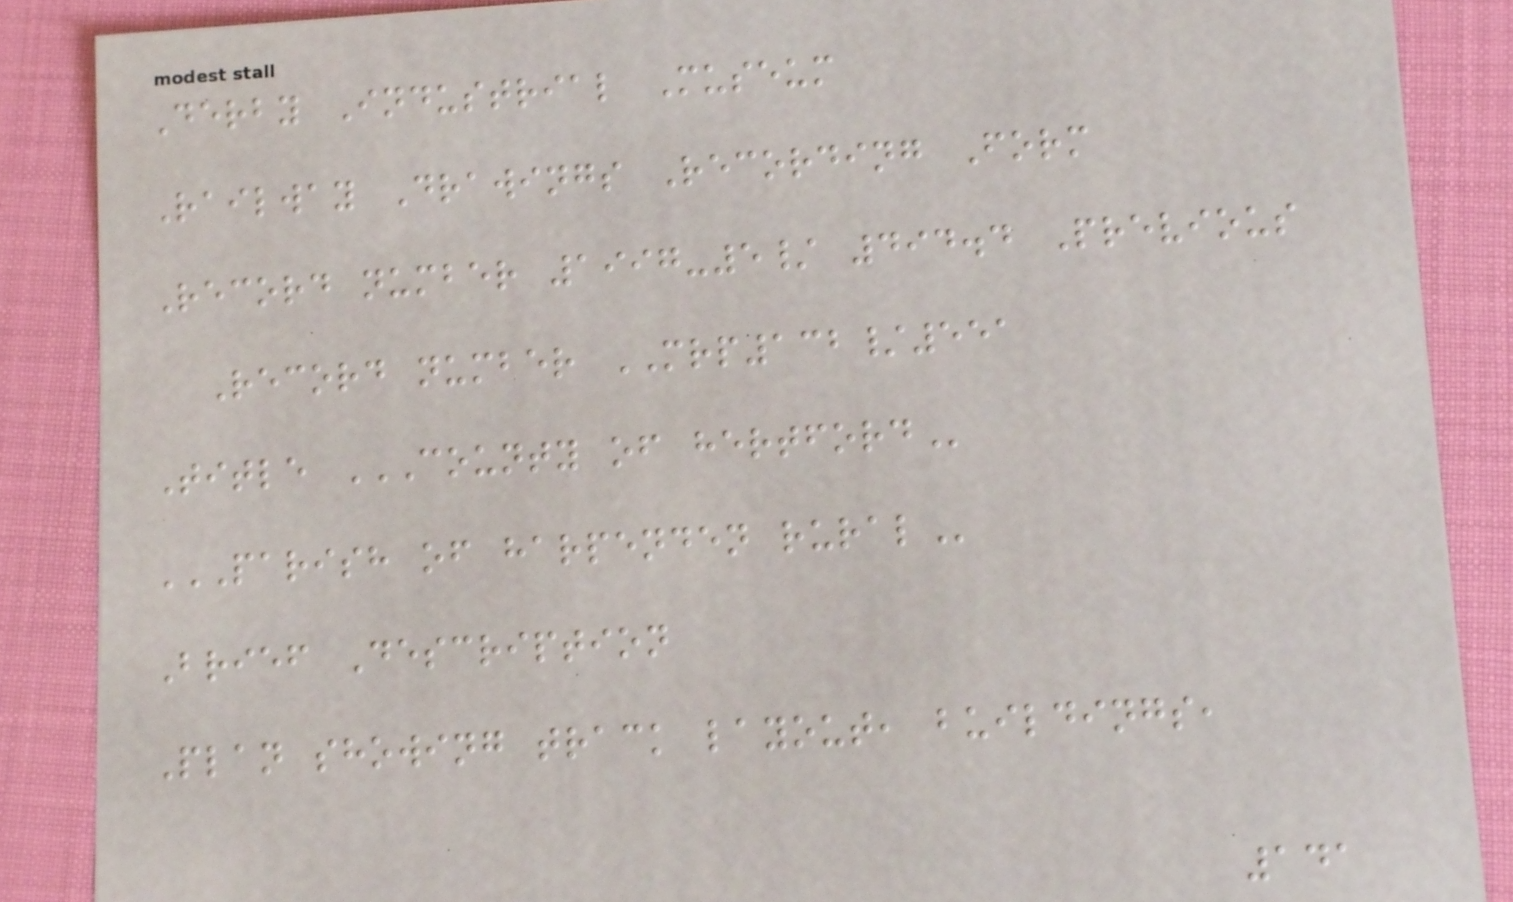Derby Industrial Museum
Railway Drawings Recording Form
Record number 1997-5/ 494.4 Previous
Record number MRP132/551
Title COUNTY OF HERTFORD
PARISH OF HARPENDEN RURAL
Brief Description
Plan showing track layout, buildings,
141
